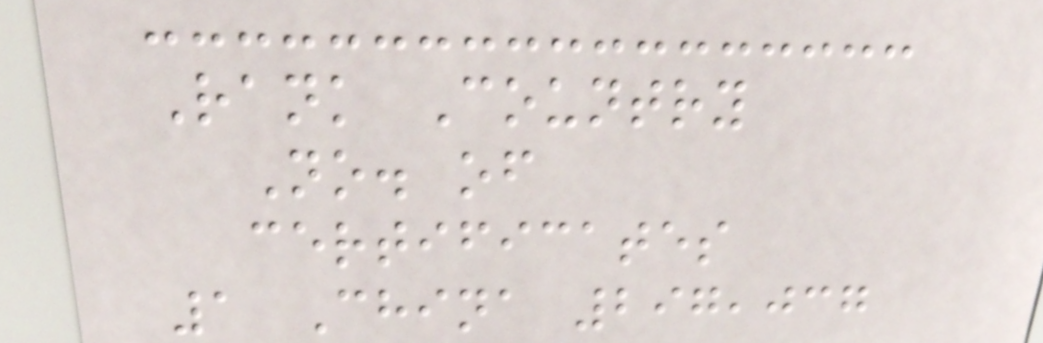Rank Country
No. of
certificates
1 China 297,037
